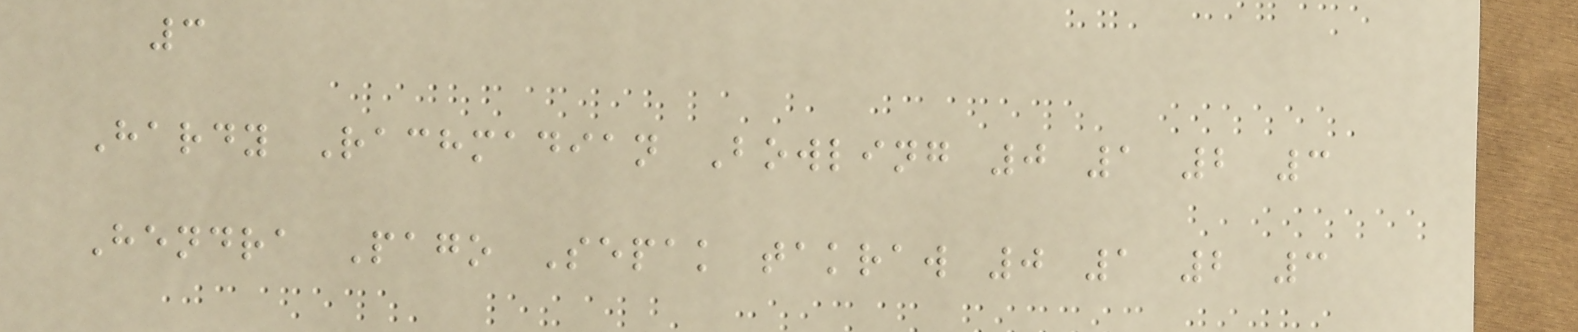3
Hardy Rachmadian Bowling 0 1 2 3
Hendra Pago Sepak takraw 0 1 2 3
